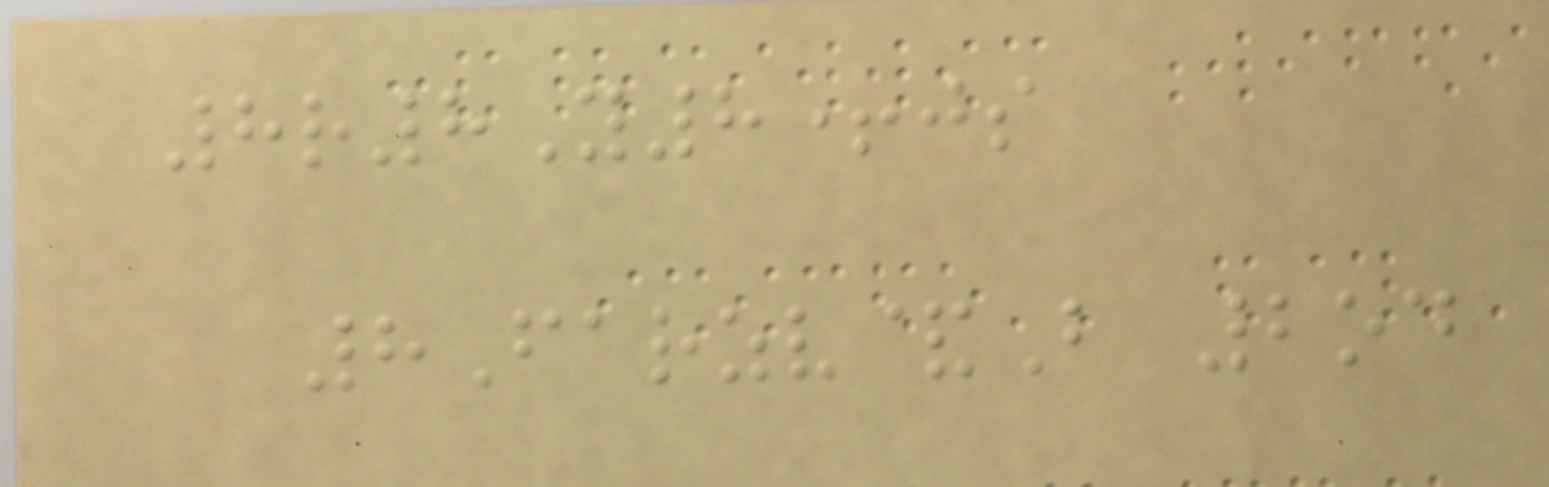8r8Y8+js
8Farzv&B 2od
